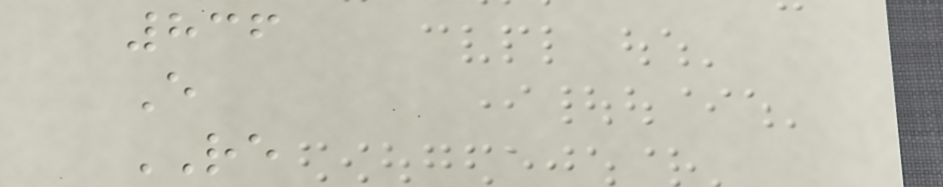836
E
RE
